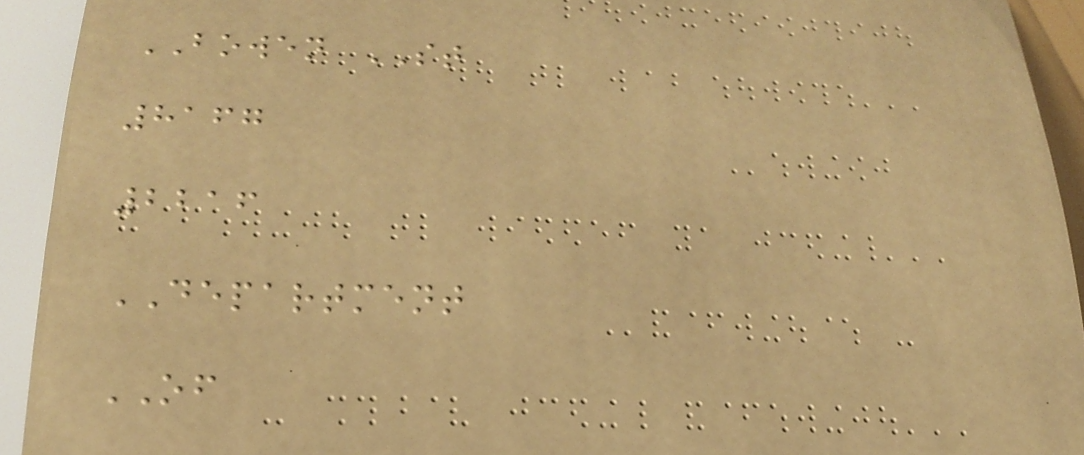BOWEN ST
8167
2216
DEPARTMENT
OF
